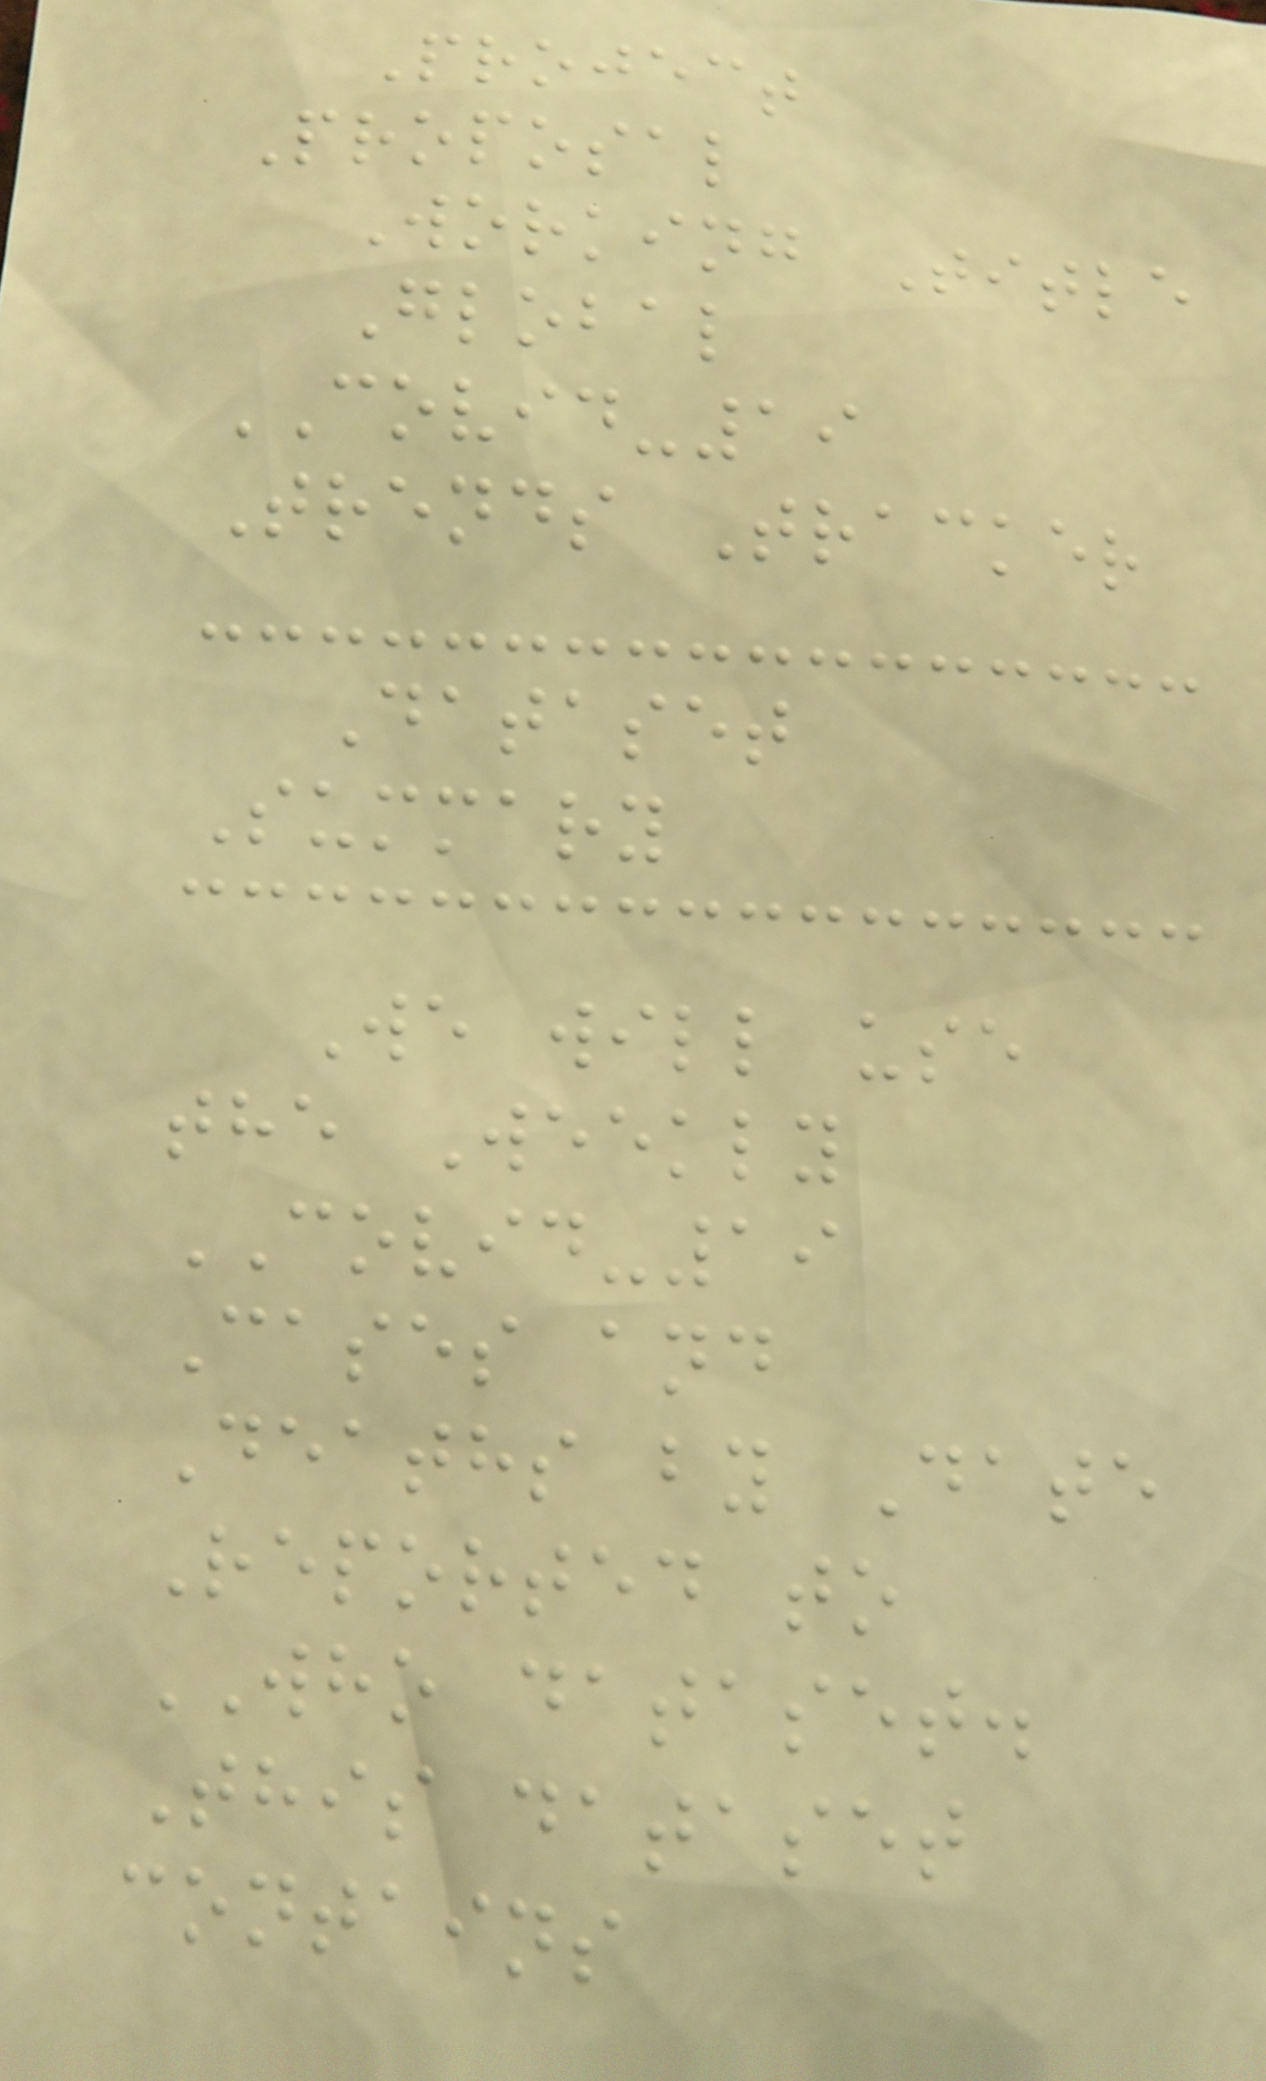Project
Proposal
Working Title
Global
COVID-19
Trends Tracker
Dataset
Summary
We will use
the Weekly
COVID-19
Cases and
Deaths by Date
Reported to
WHO dataset.
This dataset
contains
